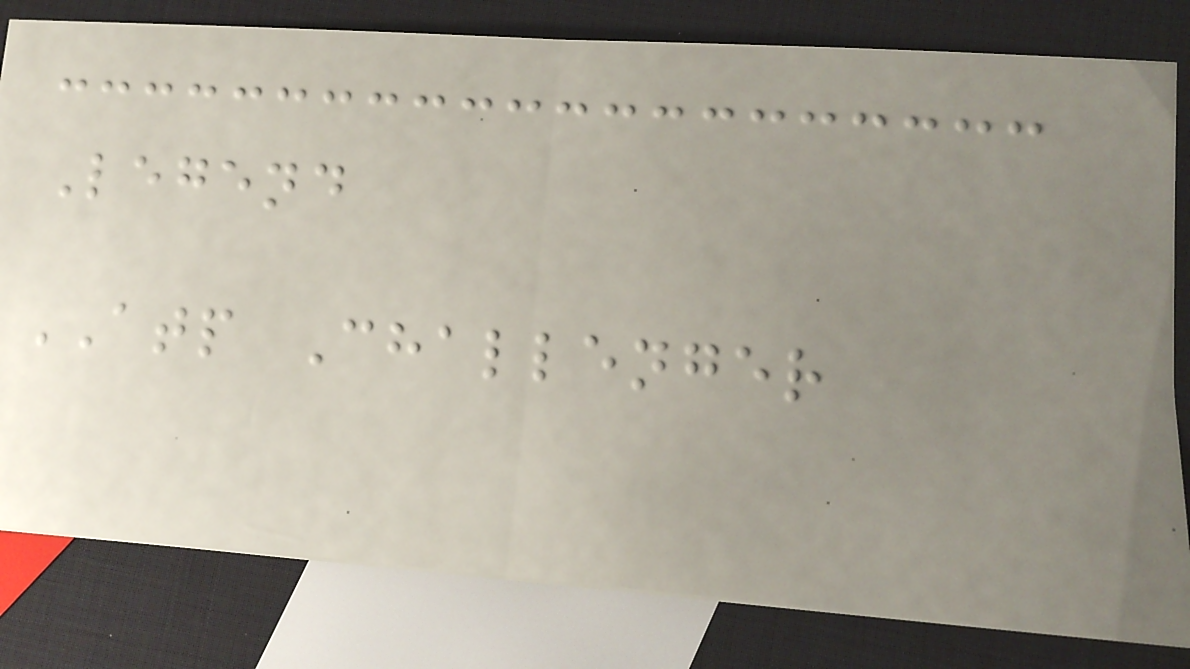Legend
ATP Challenger
